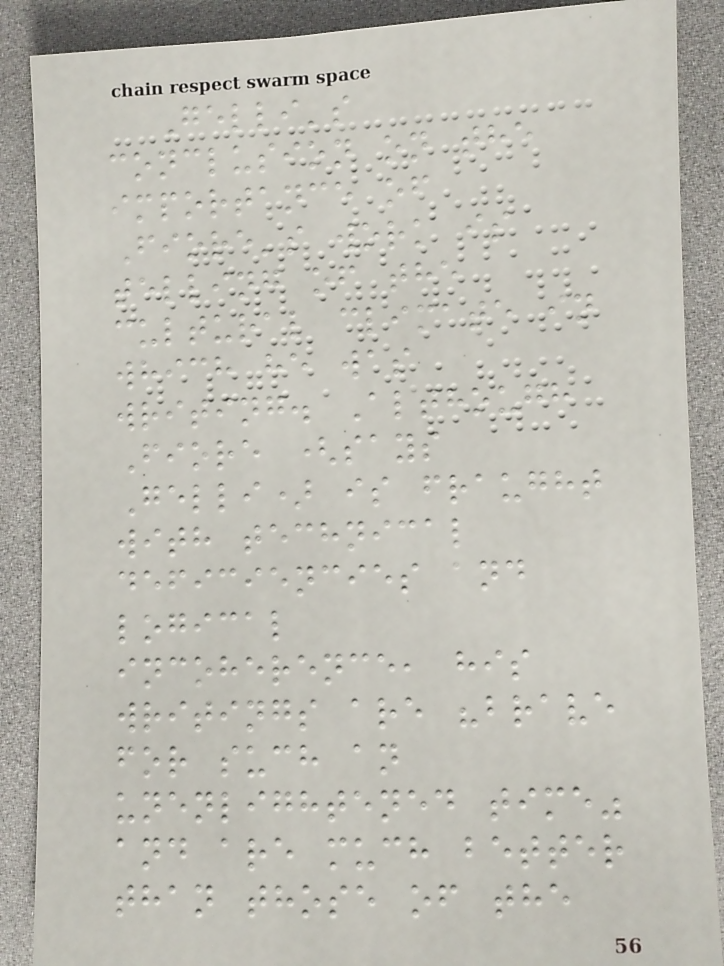Gelli's
conclusion on the
importance of
Fiore's work is
telling of the
cultural climate in
which he was
writing. Although
Fiore (says
Gelli) is fraught
with technical
deficiencies and
logical
incoherence, his
writings are "brave
for such an
unenlightened time"
and are much better
than those of the
